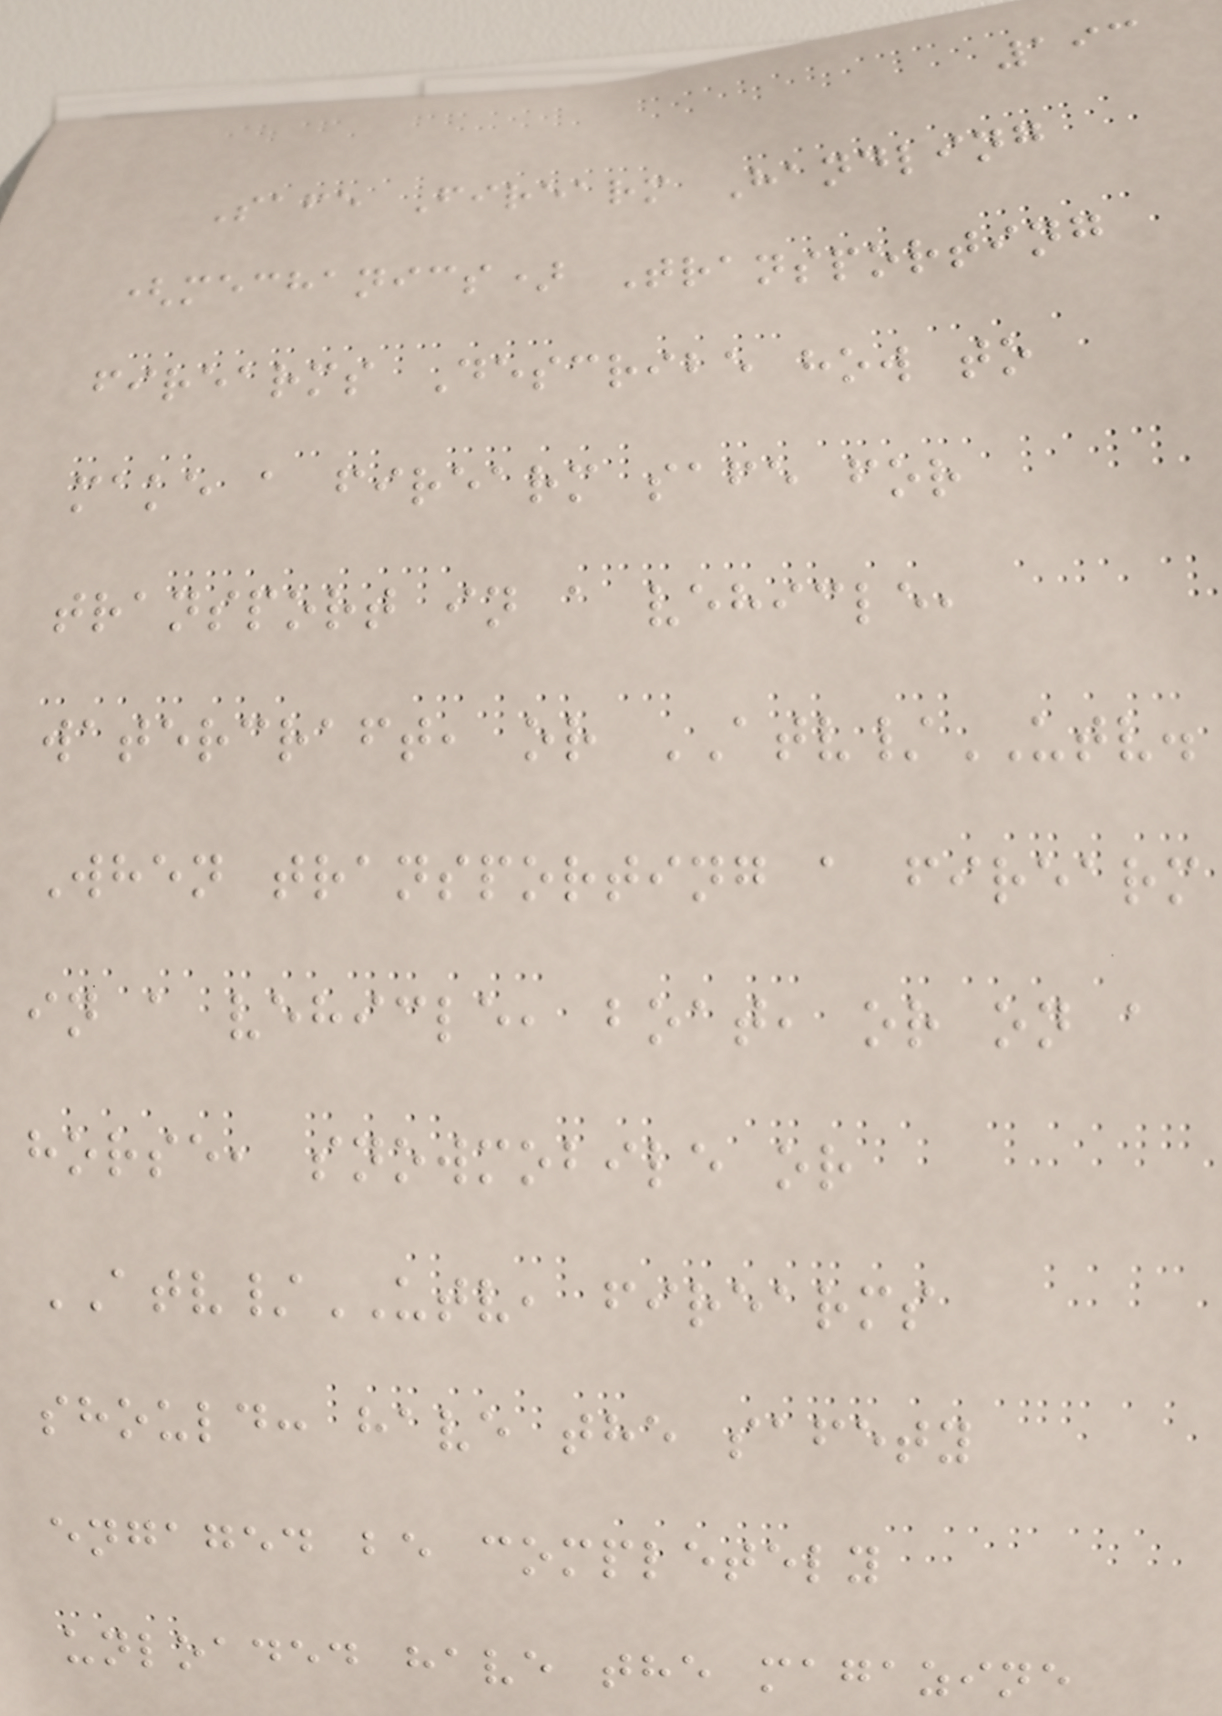193
Safe Firearm Handling
(mechanics) Transporting
firearms Describe how to
make a firearm safe for
transport in a vehicle,
watercraft, or ATV/UTV.
When transporting a firearm
in a vehicle, boat, or on a
horse, snowmobile or
ATV/UTV, firearms
should: have the safety
engaged be completely
unloaded have the magazine
